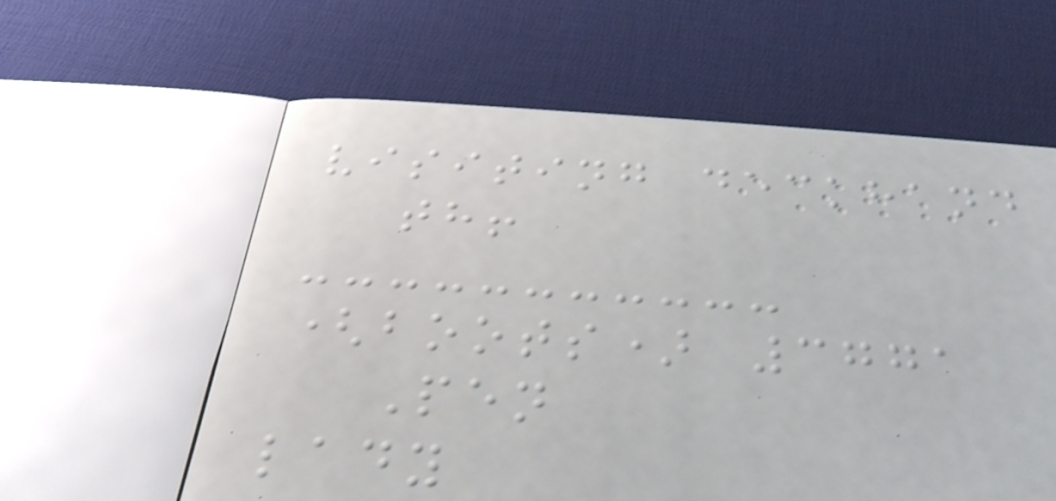visiting deckhand
th!
(boots) 3771
Pen
lady
